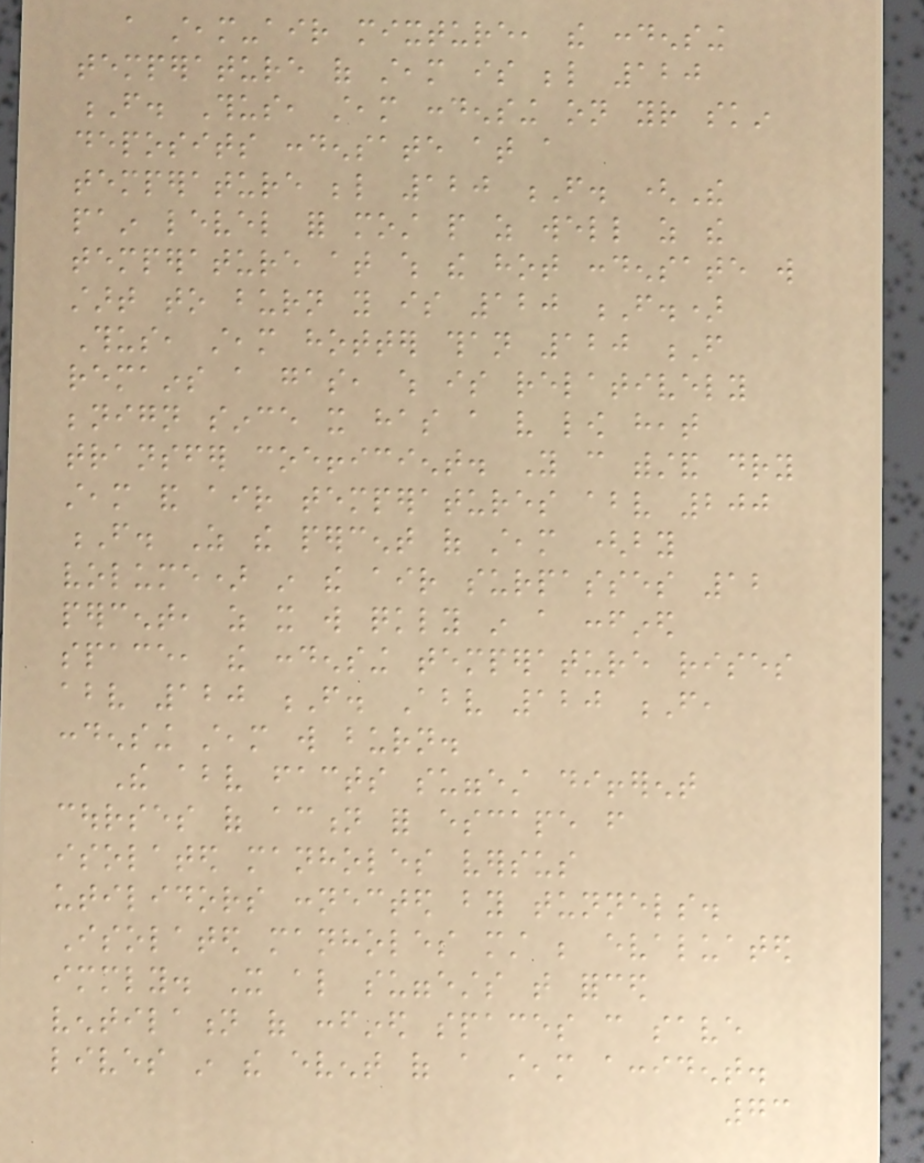a steam-air mixture, the condensing
temperature of steam is below 120
F. Thus, steam condensing on your skin
deposits condensate at a
temperature below 120 F. (The
pain level for most people as well as the
temperature at which the hot condensate will
start to burn you is 120 F.)
Thus, steam hotter than 120 F
remains a gas, which is relatively
benign since it has a very low heat
transfer coefficient. You can withstand dry
steam and air temperatures above 200
F. As the percent of steam (by
volume) in the air surpasses 12
percent, as it will quickly in a confined
space, the condensing temperature rises
above 120 F. Above 120 F,
condensing steam will burn.
The above facts suggest different
courses of action for escape from
isolated manholes versus
utilidors connected by tunnels.
Isolated manholes must be evaluated
immediately. It also suggests that forced
ventilation of confined spaces can save
lives in the event of a steam accident.
73
